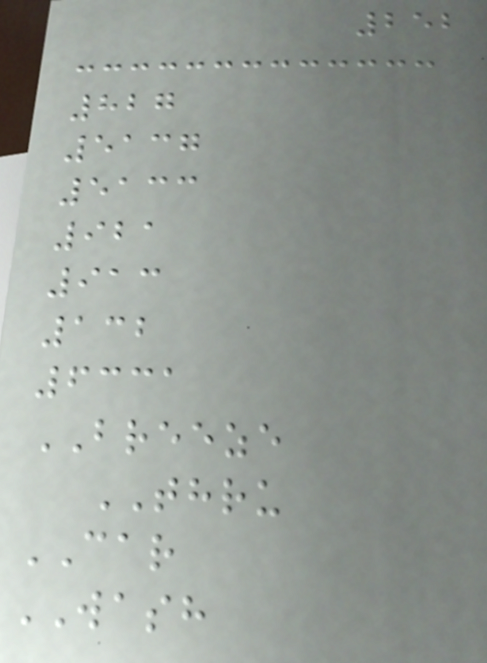252
827
5137
5133
921
913
132
6331
BREEZE
THRU
CAR
WASH
